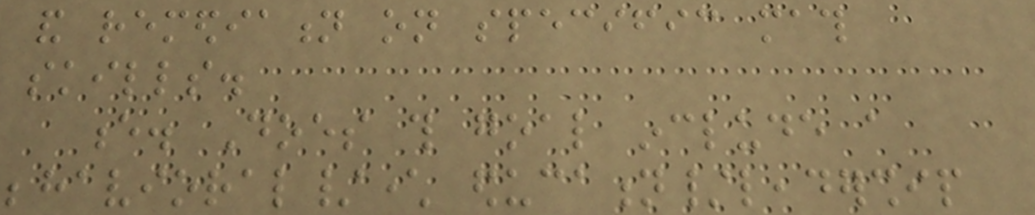and remediation on specific math
skills.
e. Does this goal include a
behavioral/character education/leadership
